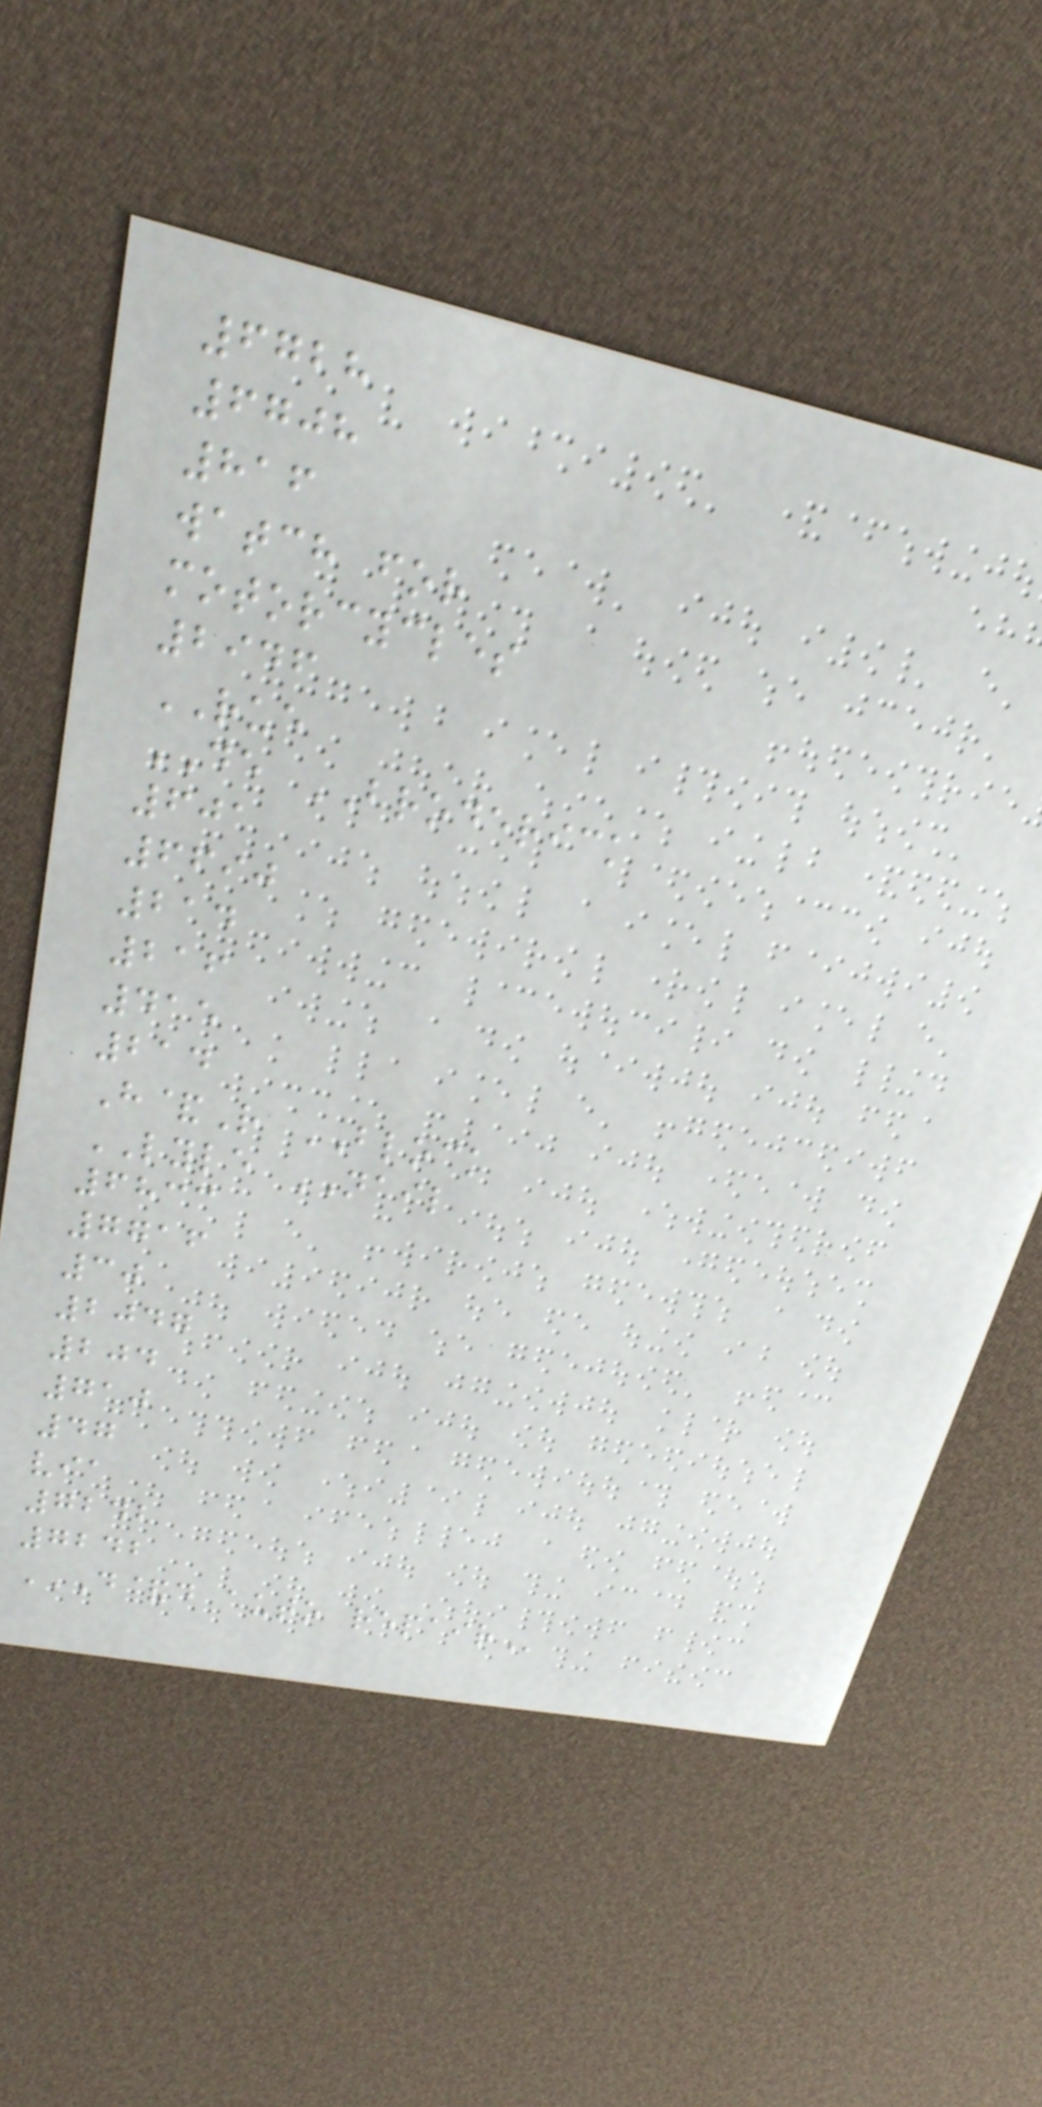6728
6708
816
watch for
motorcycles
2946
RUE
DE BRODERICK
601
6690
214
216
415
214
H&R BLOCK
LYLE NAIL
6833
7716
30
2047
204
710
47
via
7242
7242
D&D AUTO REPAIR
